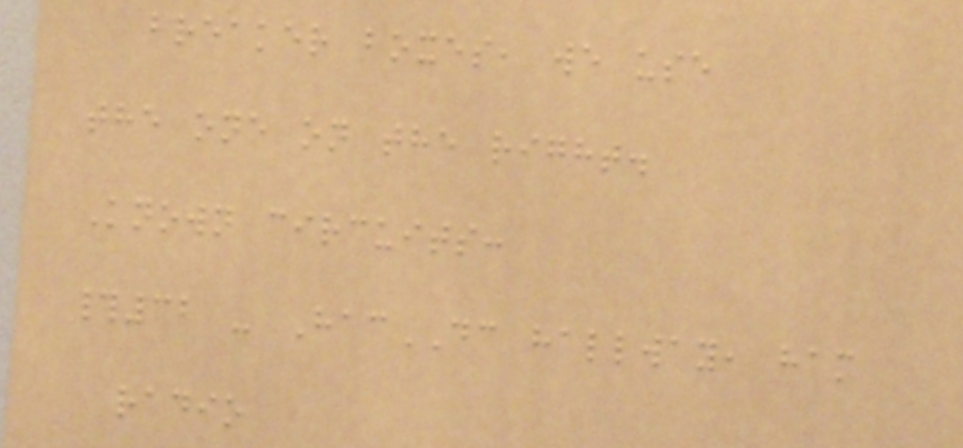breaker boxes, we use
the one on the right.
Known circuits:
#32 - HacDC hallway, ham
radio
